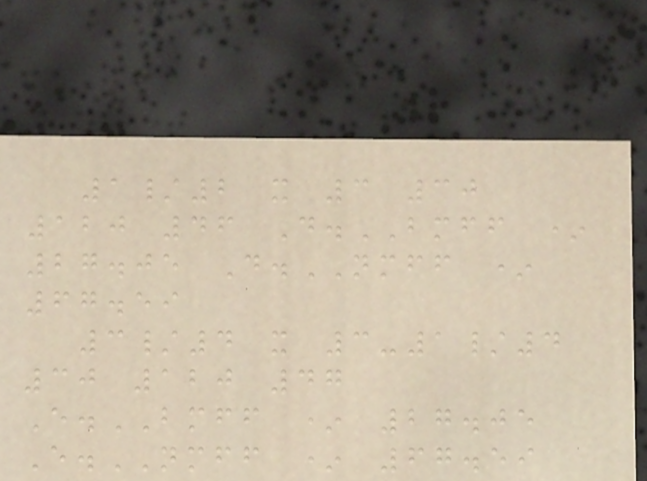1/2 x 3 30
120 46 D.BMFF *
27.05 D.NMFF *
67.59
3/4 x 3-1/4
30 120 47
E.BMFF * 27.05
E.NMFF * 67.59
